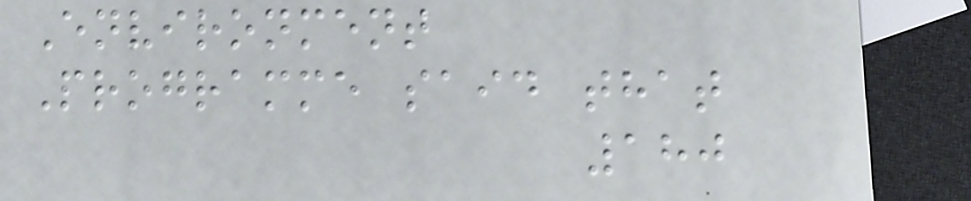Environment
Programme said that
180
